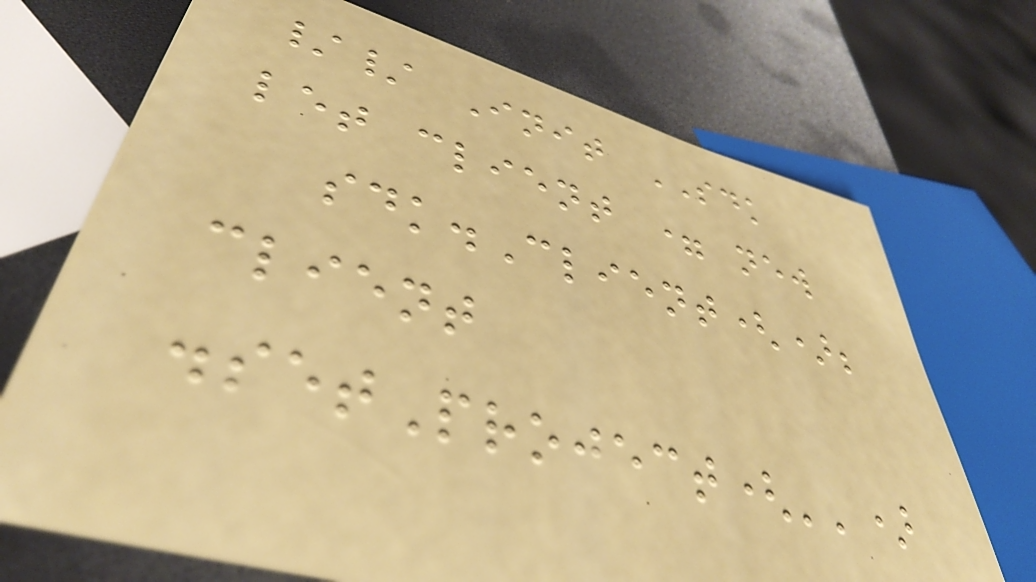// Init SDK
let client = new
sdk.Client();
client
.setProject('')
